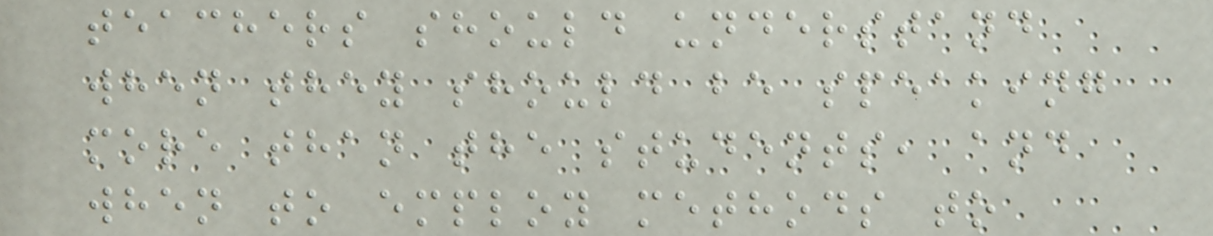teachers should understand
when they should be speaking
more than the students, and
when to employ methods to
